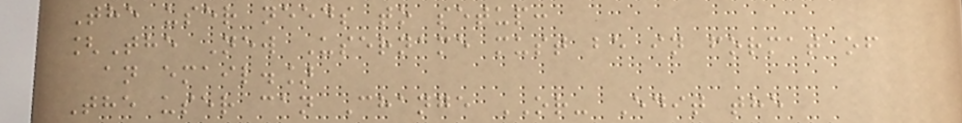The user needs to setup:
[The New Username must be in format of
an email.]
The user can Change OR- Edit the
